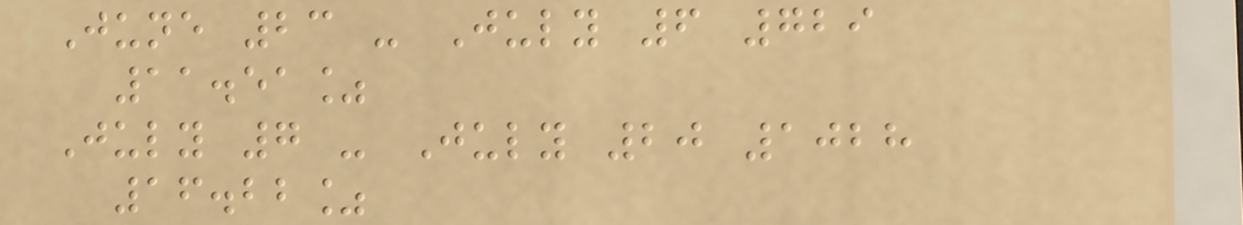June 23 - July 6 729
11.51%
July 7 - July 20 1028
16.22%
